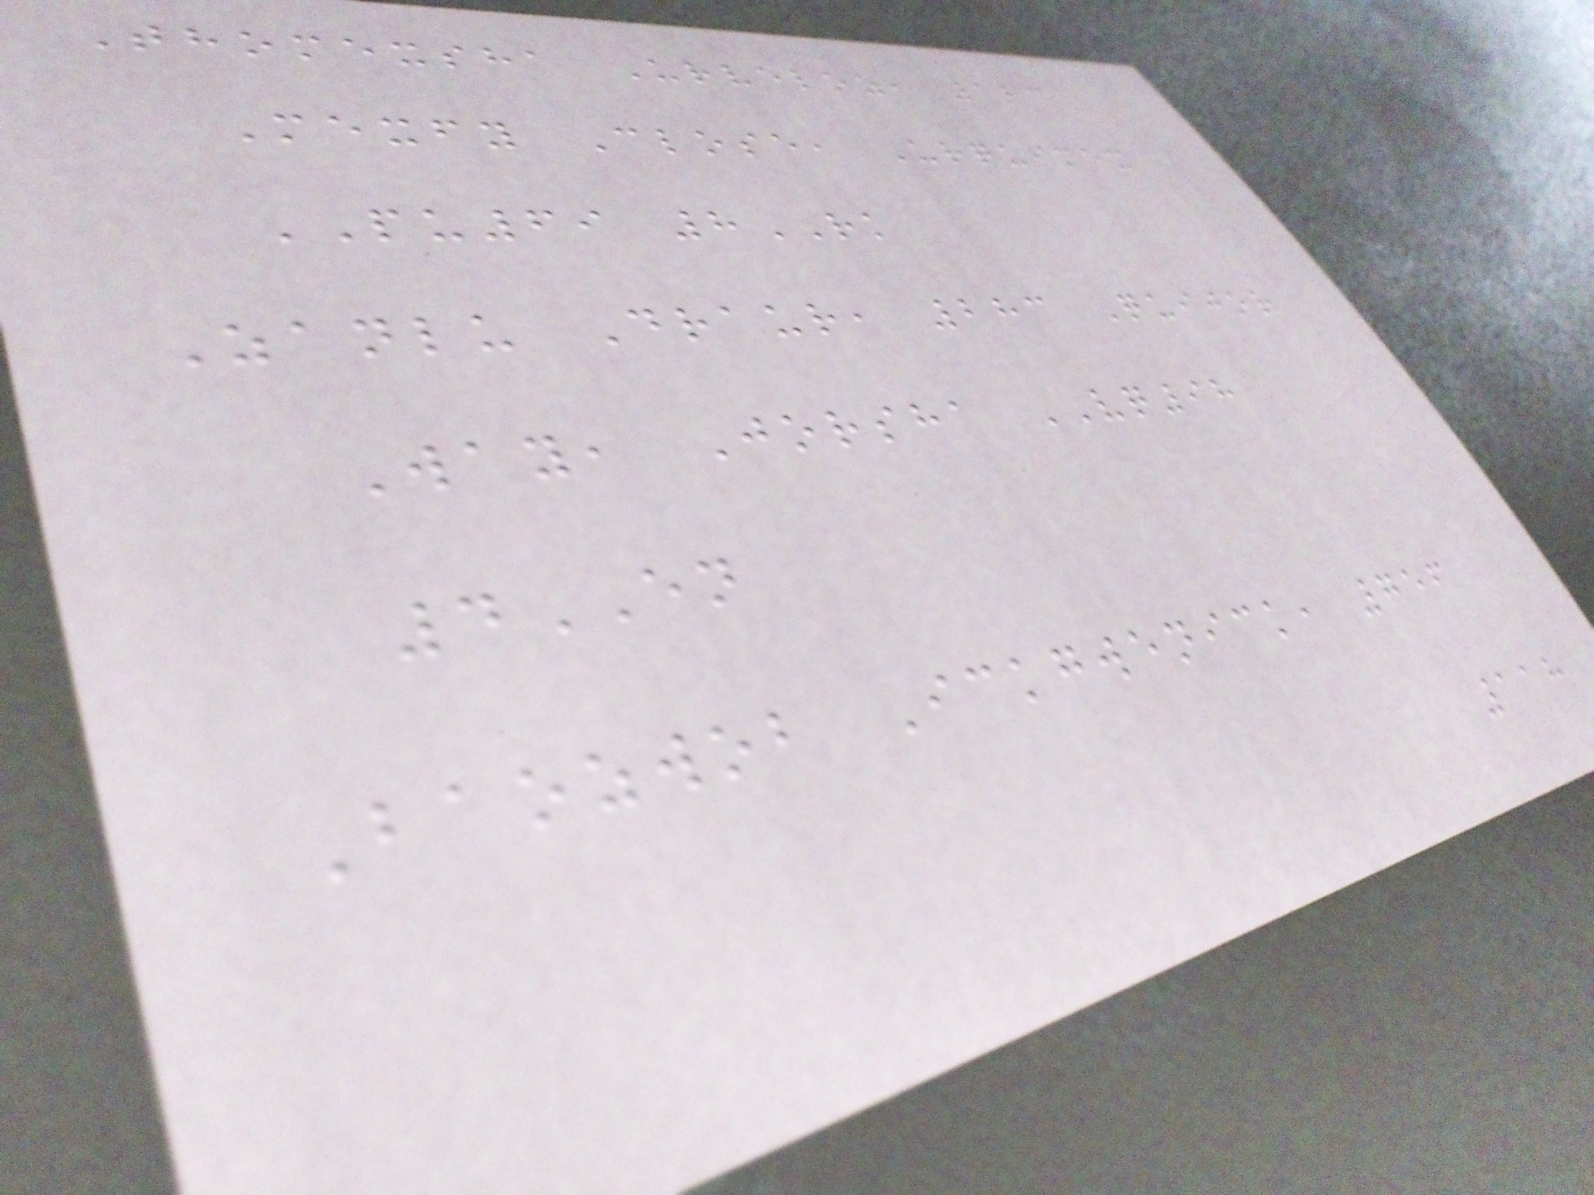Thomexsha Urveloz, 123
Mexfy Close, Urquimex
PU69 8RK
Zanlu Draur, 283 Quijor
Way, Jorsha VQ98
4EN
Baozwob Ickgwenick, 756
118
